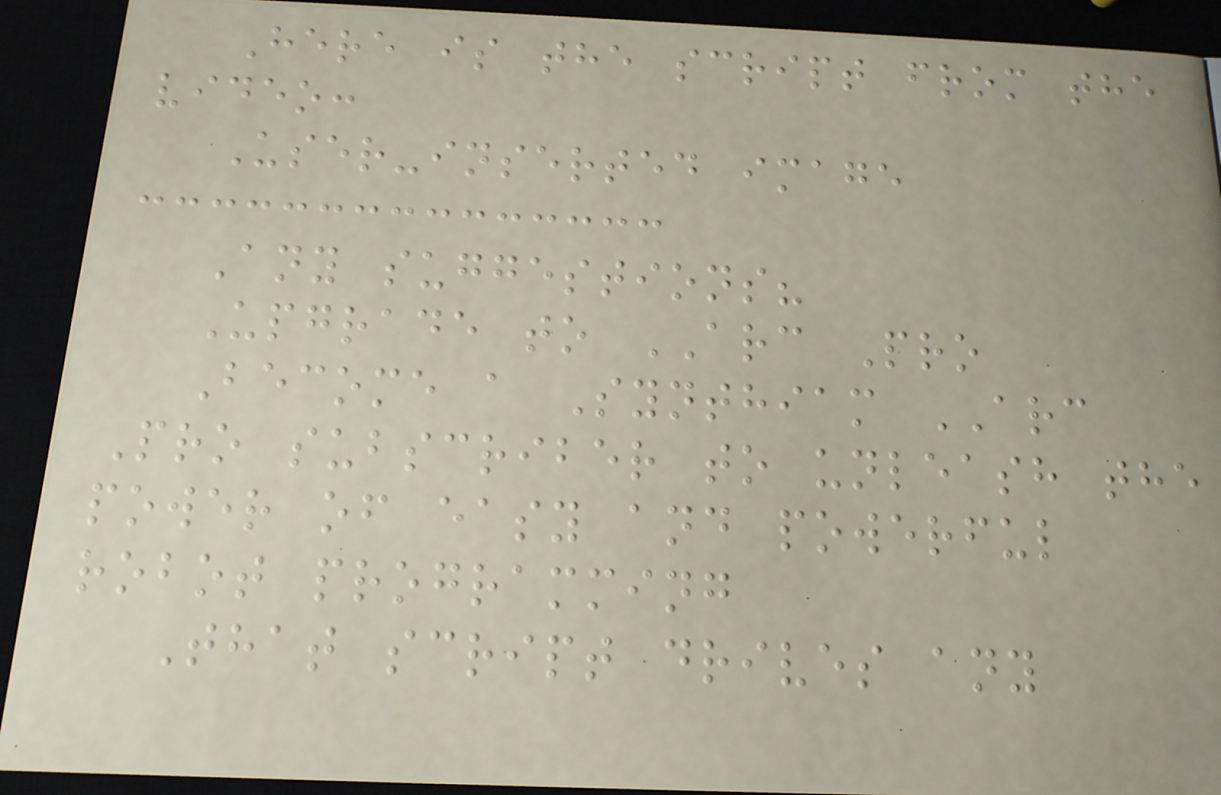Here is the script from the
video:
User-inserted image
Any suggestions?
Upgrade to ARC Pro
Become a Synthiam ARC
Pro subscriber to unleash the
power of easy and powerful
robot programming
That script drives any
